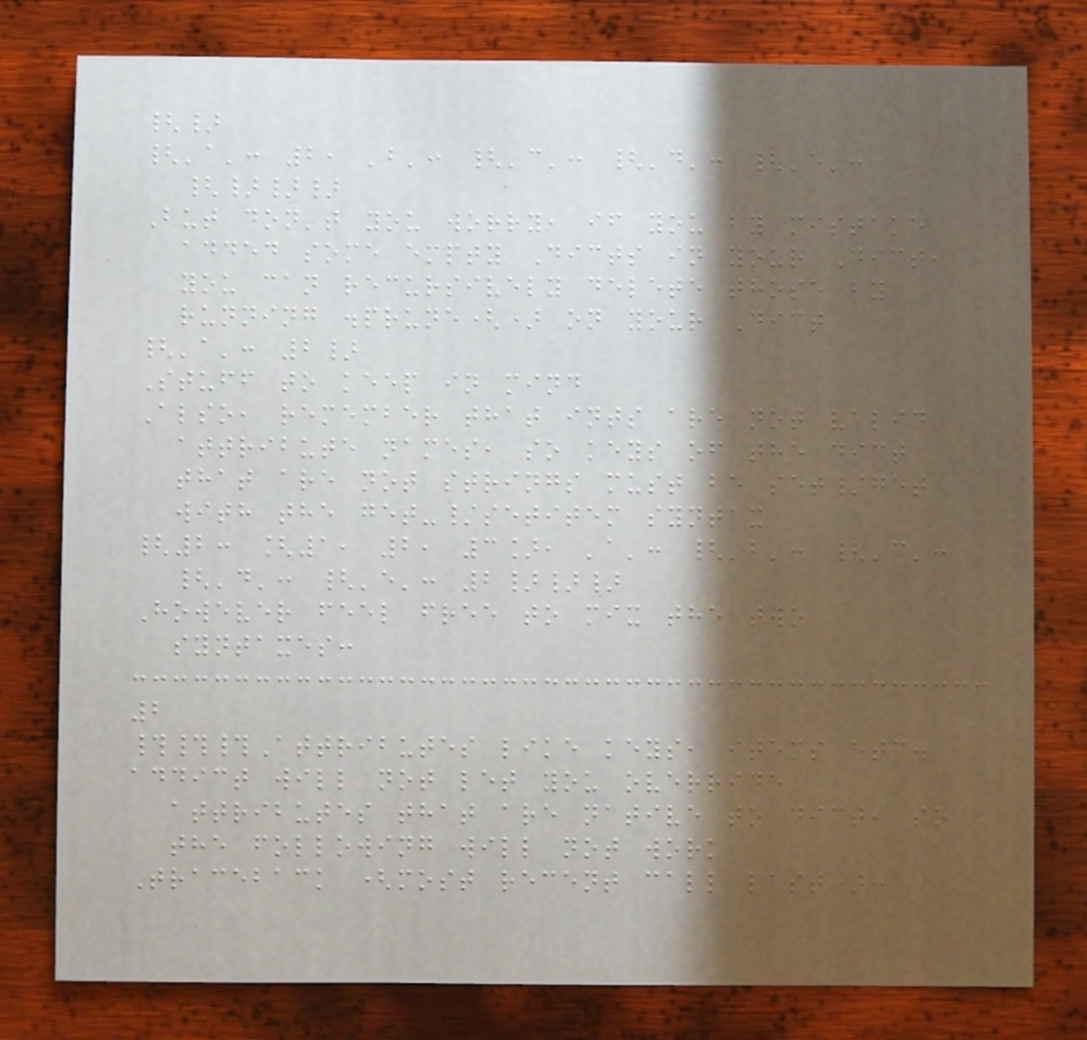{}
{'a': 2, 'b': {'c': {'d': {'e':
{}}}
But don't you worry, if you by mistake
added some empty Dicts in your Dict,
you can recursively delete those by
running .prune() on your Dict
{'a': 2}
Stuff to keep in mind
Also, remember that ints are not valid
attribute names, so keys of the dict
that are not strings must be set/get
with the get-/setitem syntax
{2: [1, 2, 3], 'a': {'b': {'c':
{'d': {'e': 2}}}
However feel free to mix the two
syntaxes:
2
###Attributes like keys, items etc.
addict will not let you override
attributes that are native to dict, so
the following will not work
Traceback (most recent call last):
